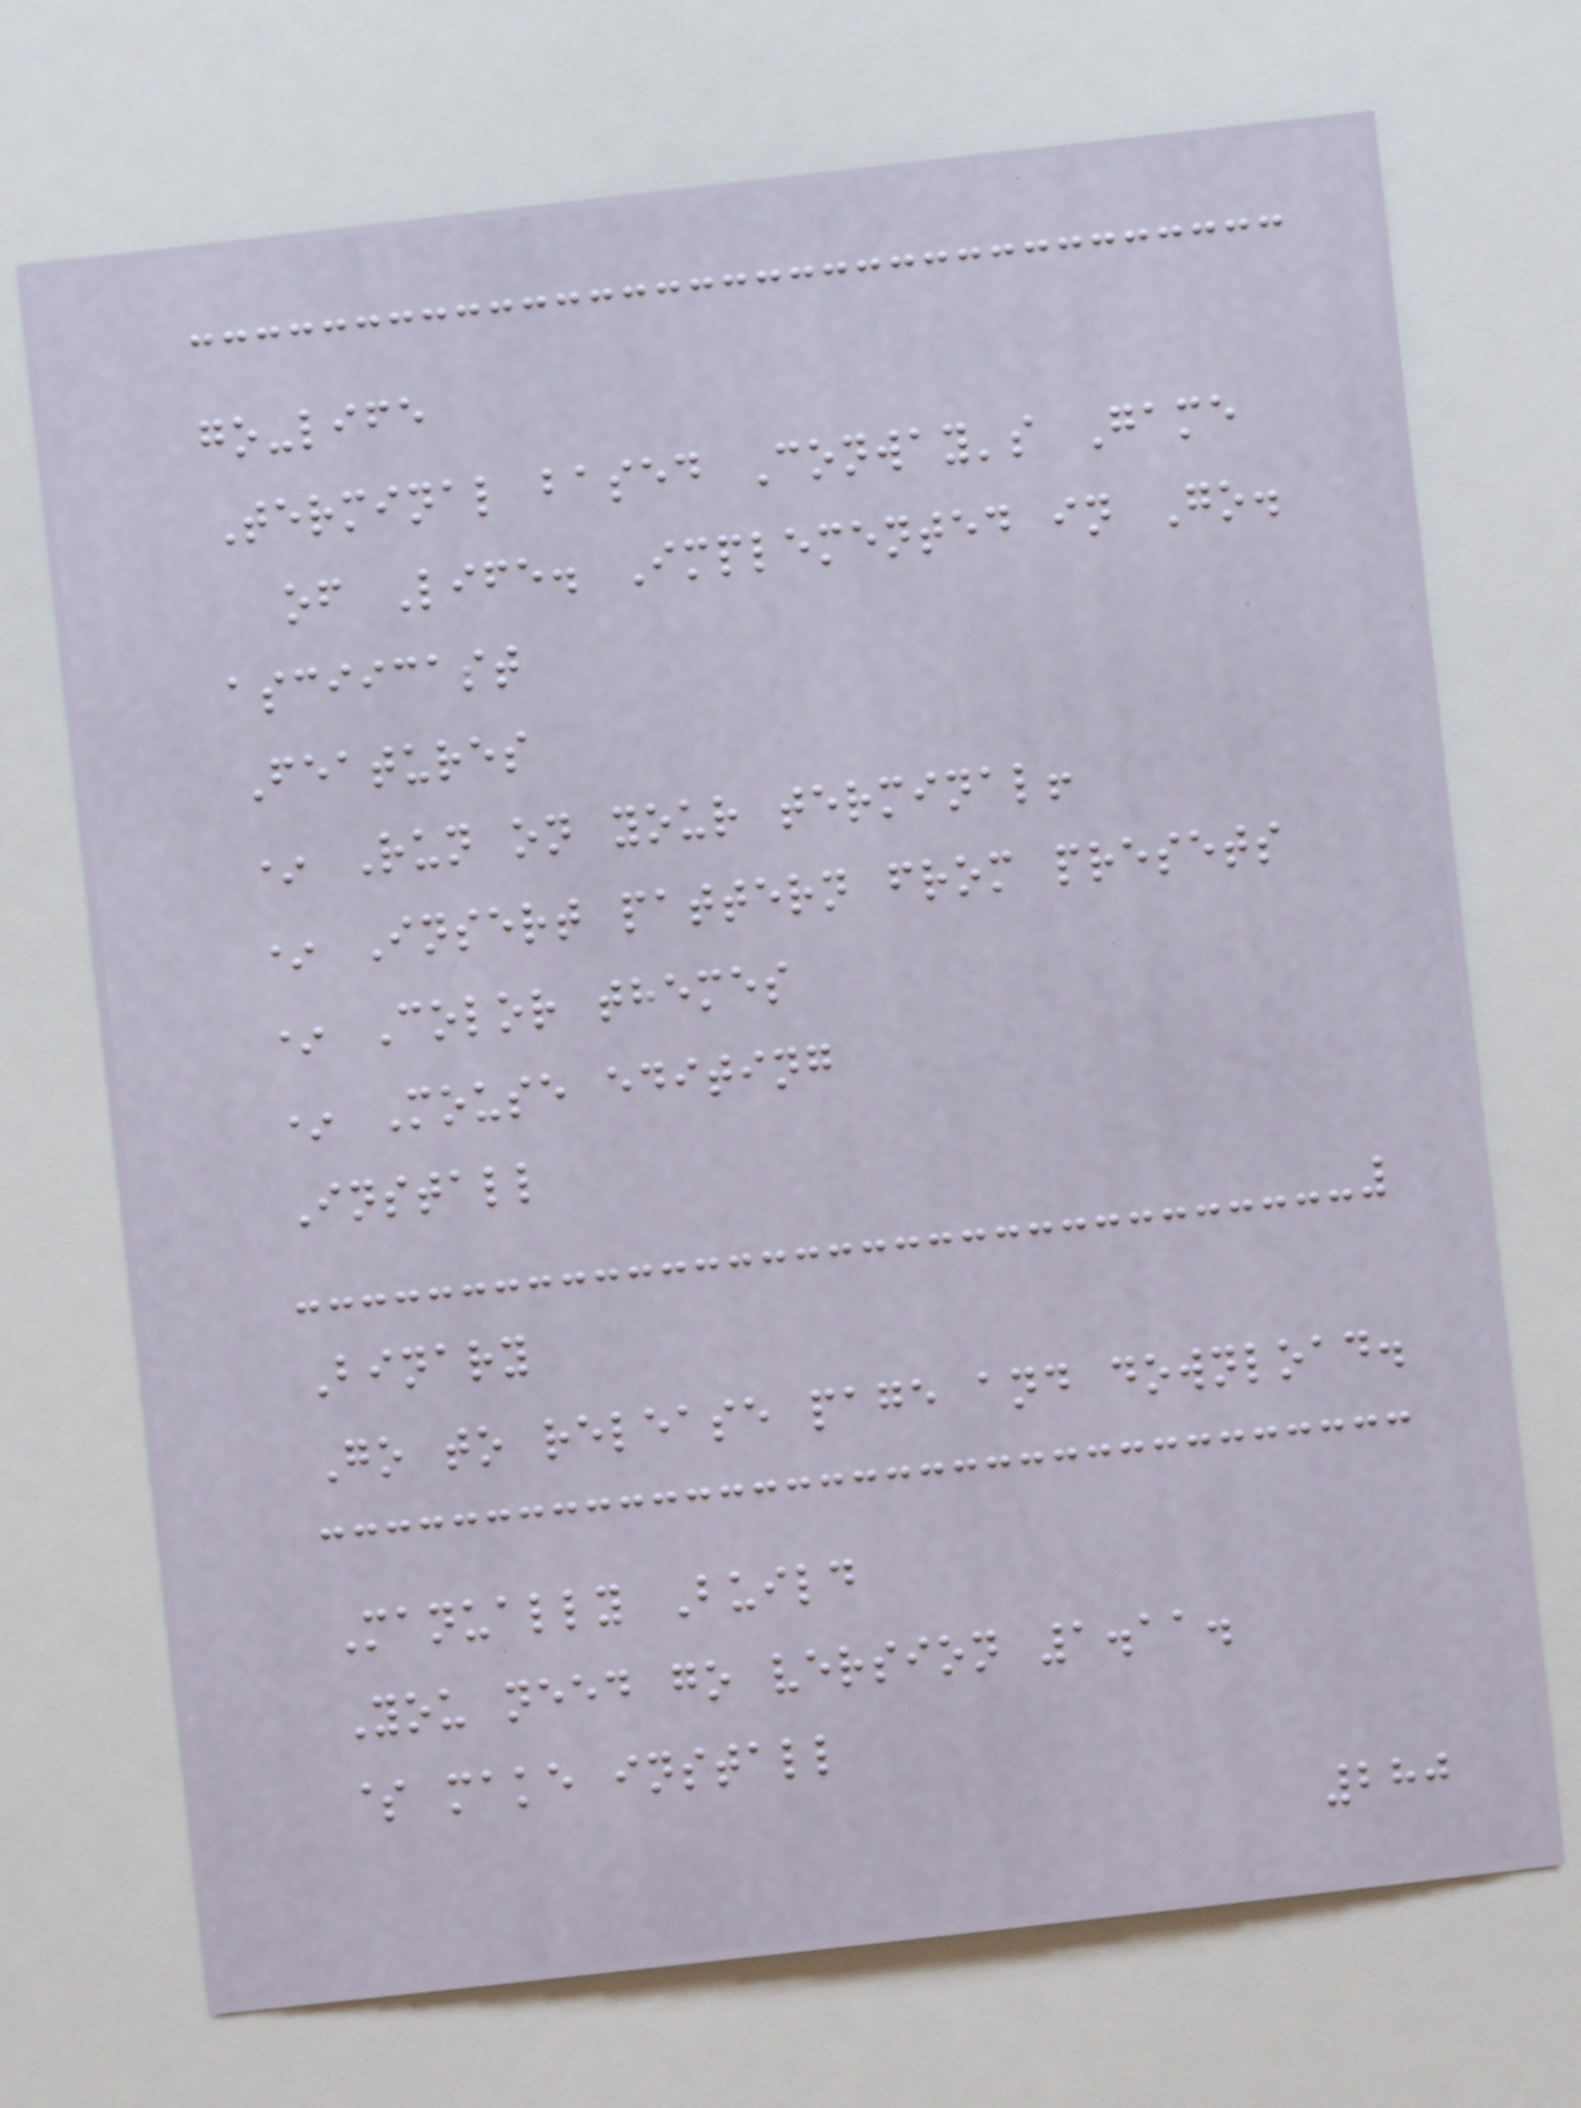go-life
Terminal based Conway's Game
of Life. Implemented in Go.
asciicast
Features
* Run on your terminal!
* Insert pattern from presets
* Color themes
* Mouse editing
Install
Binary
Go to release page and download.
Manually Build
You need go version 1.11.
$ make install
280
